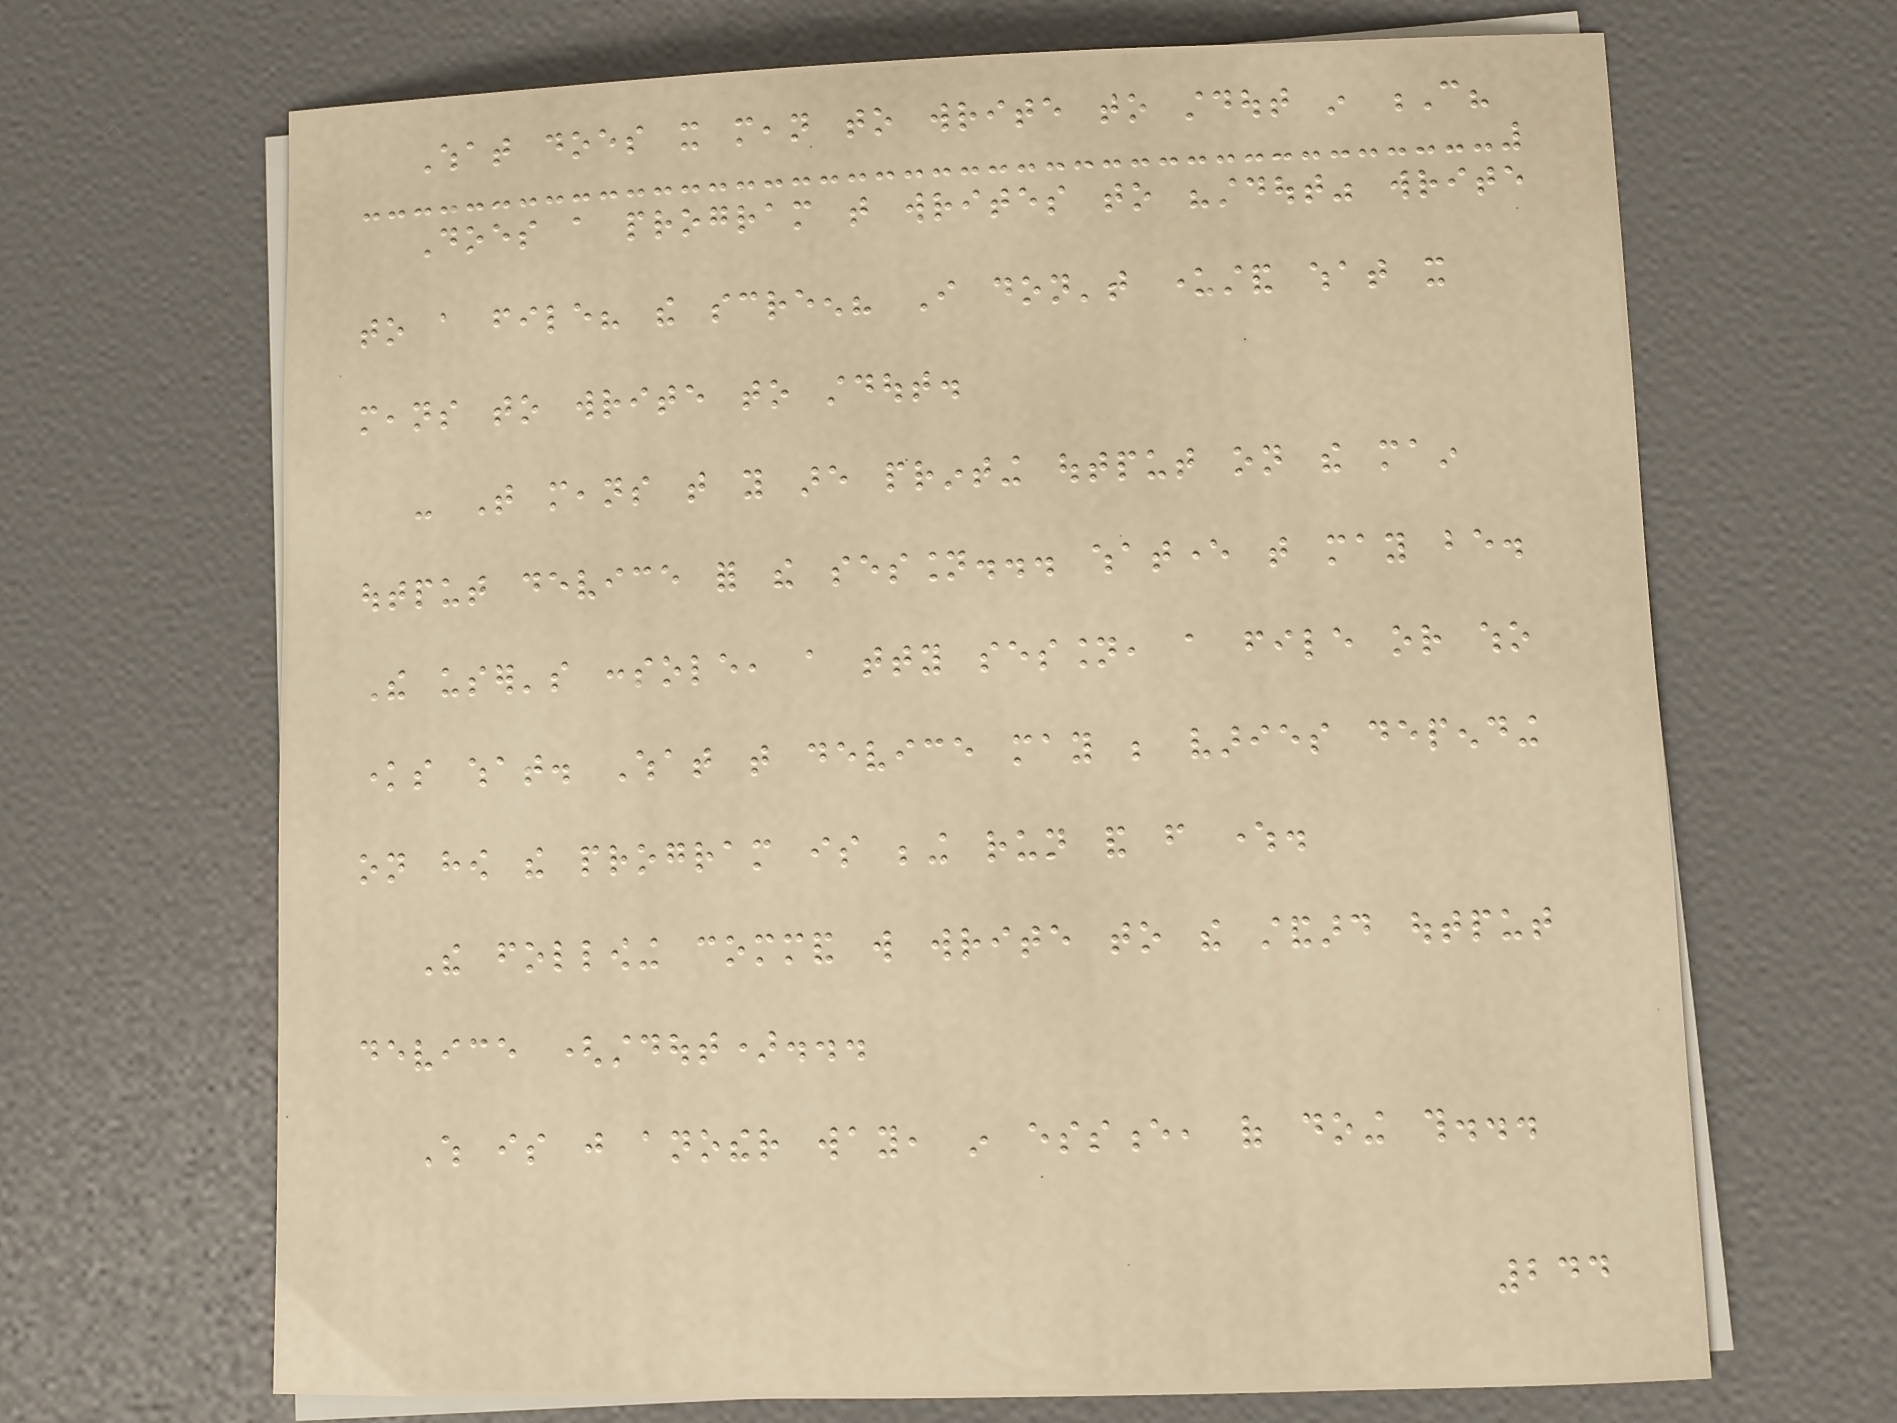What does it mean to write to stdout in C?
Does a program that writes to "stdout" write
to a file? the screen? I don't understand what it
means to write to stdout.
- That means that you are printing output on the main
output device for the session... whatever that may be.
The user's console, a tty session, a file or who
knows what. What that device may be varies depending
on how the program is being run and from where.
The following command will write to the standard output
device (stdout)...
Which is just another way, in essence, of doing this...
244
